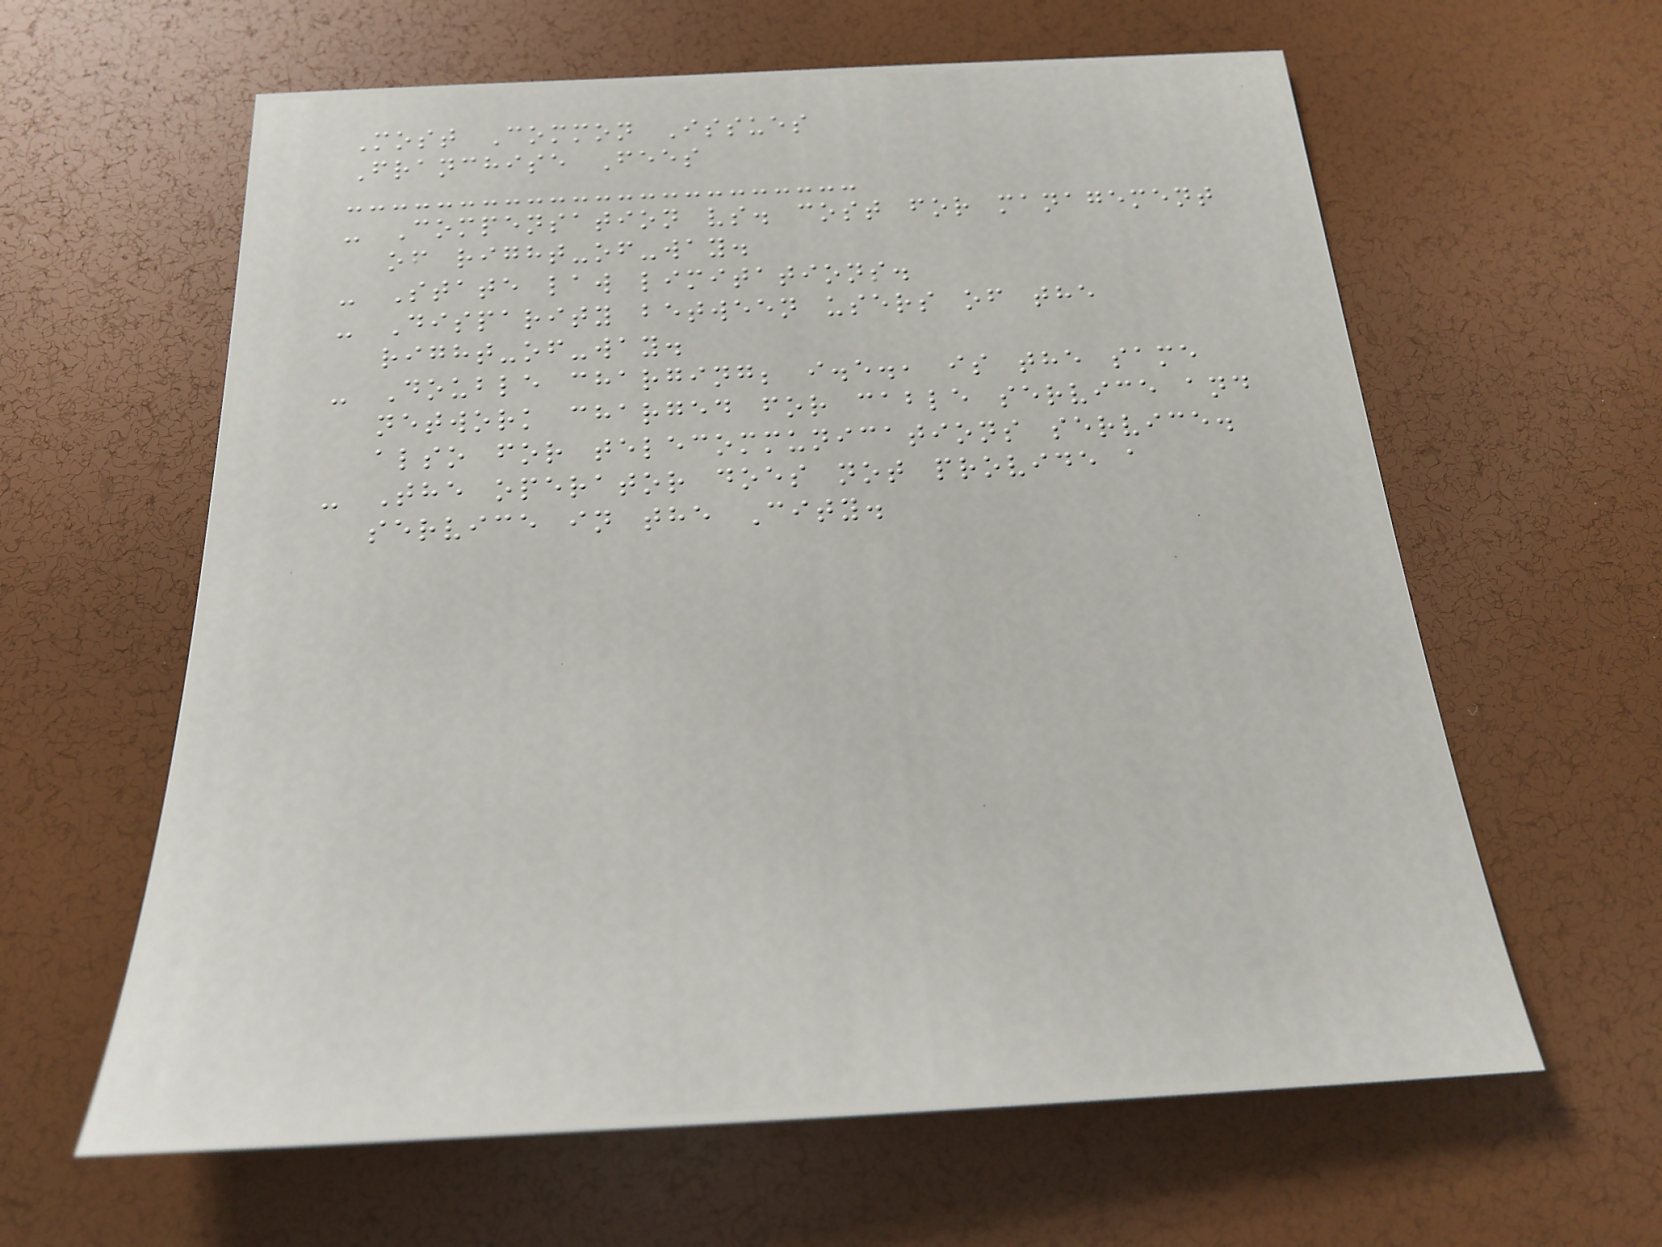Most Common Issues
Franchise Fees
- Compensation vs. cost for management
of right-of-way.
- State law limitations.
- Disparity between users of the
right-of-way.
- Double charging; i.e., is the same
network charged for cable service and
also for telecommunications service.
- The operator does not provide a
service in the City.
